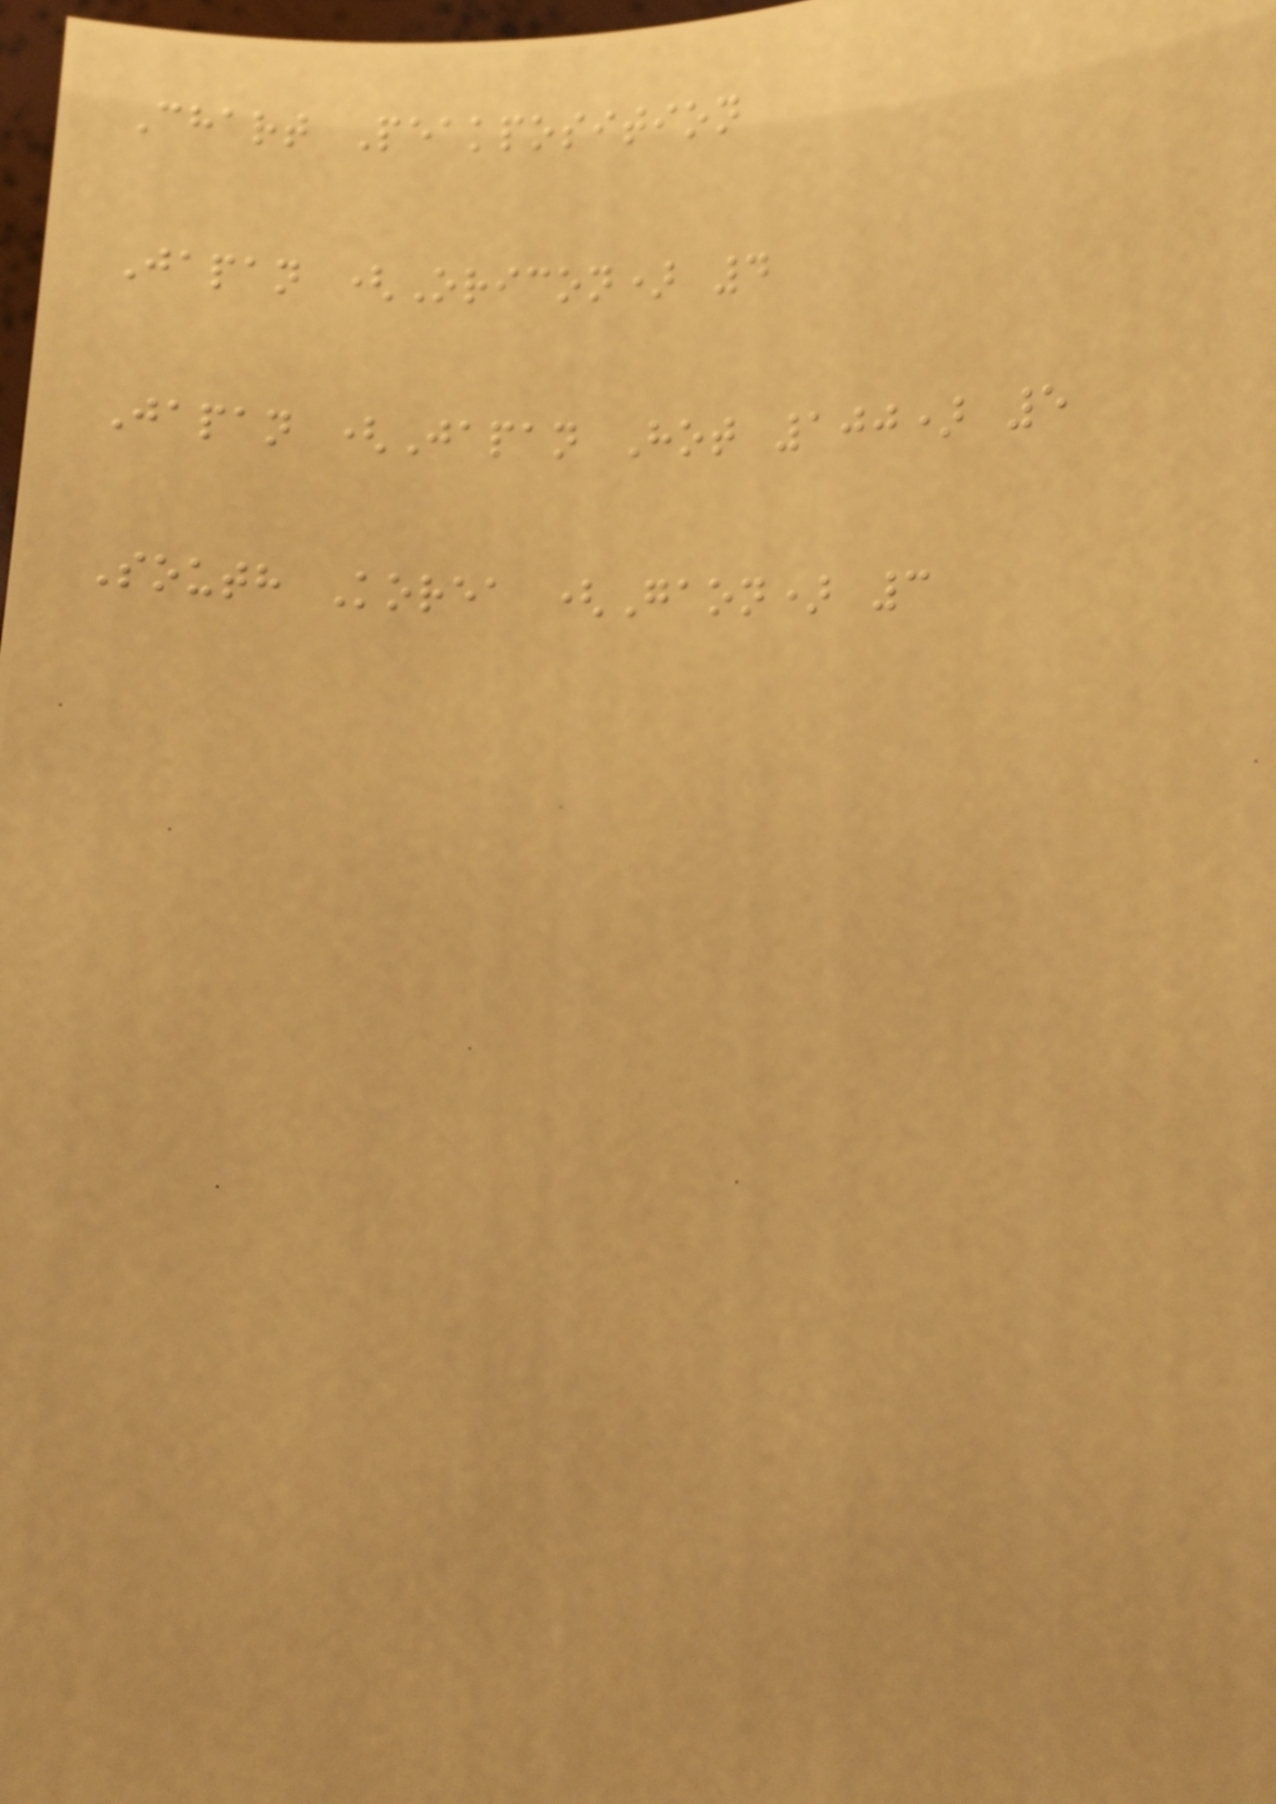Chart Peakposition
Japan (Oricon) 4
Japan (Japan Hot 100) 5
South Korea (Gaon) 3
